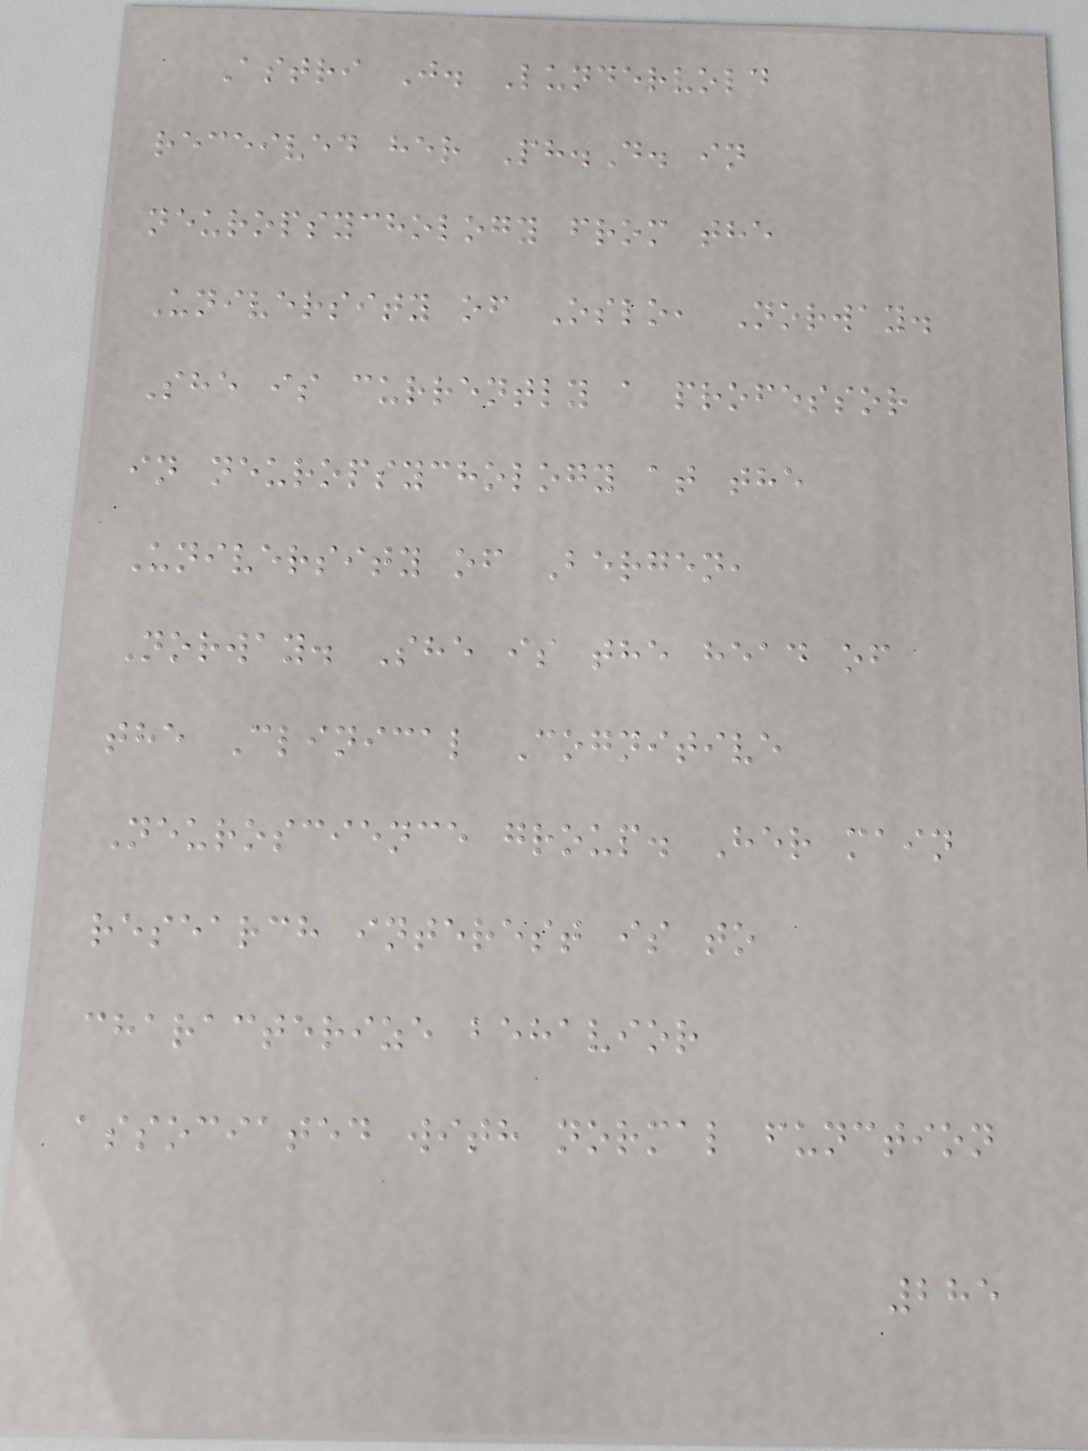Astri J. Lundervold
received her Ph.D. in
neuropsychology from the
University of Oslo, Norway.
She is currently a professor
in neuropsychology at the
University of Bergen,
Norway. She is the head of
the Clinical Cognitive
Neuroscience group. Her main
research interest is to
characterize behavior
associated with normal function
285
